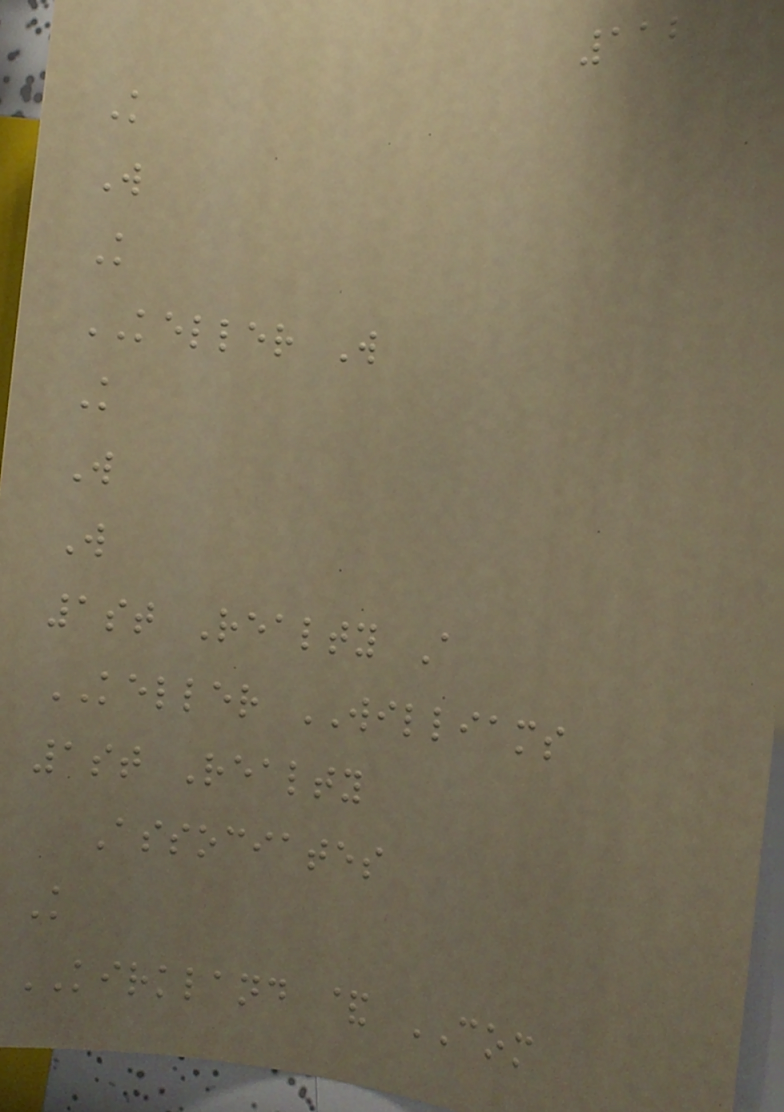112
K
W
K
KELLER W
K
W
W
1st Realty A
KELLER WILLIAMS
1st Realty
Associates
K
KIRKLAND & COM
